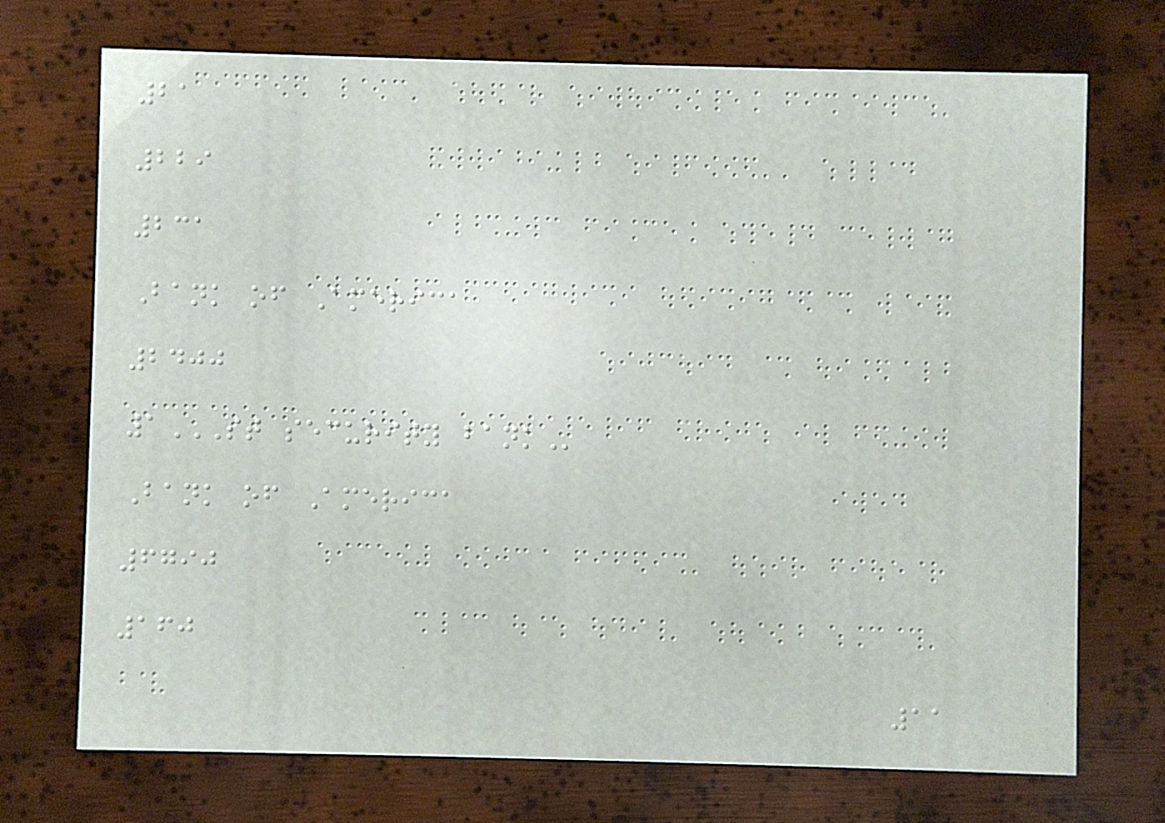21
229
231
Bank of America
2400
1ST SECURITY BANK
Bank of America
6790
160
11
